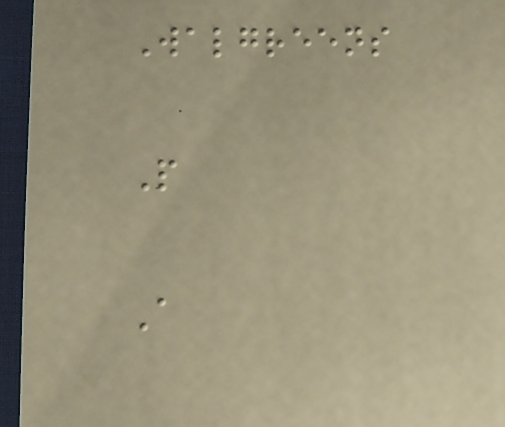Walgreens
P
A
